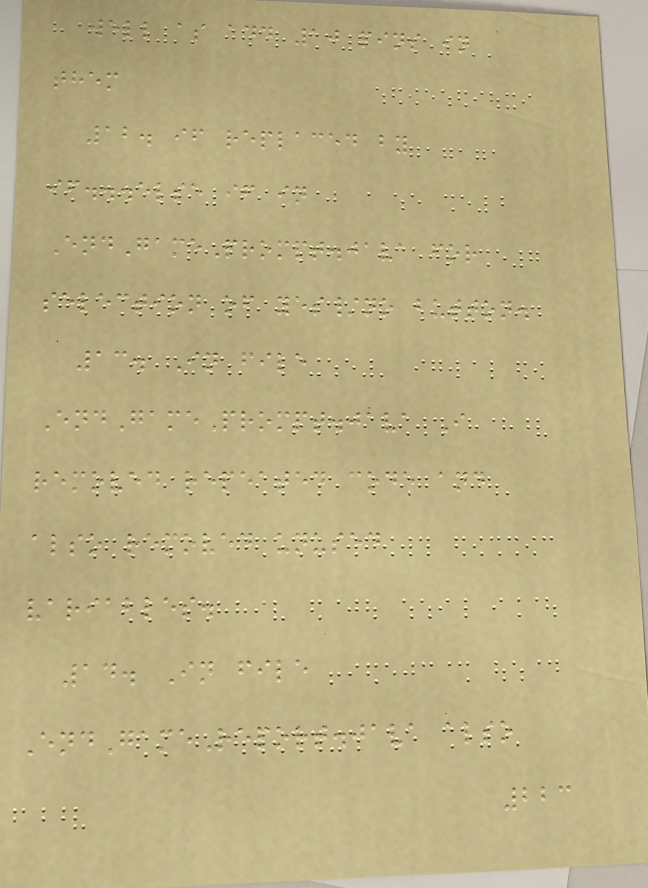well as add 10 pins in
them
12. if replaced by
if...else if in
EndGamePrompt.java for
selection of yes/no button.
13. In file
EndGamePrompt.java I
removed repeated code and
also removed unused
variables.
14. In file
EndGameReport.java also
223
